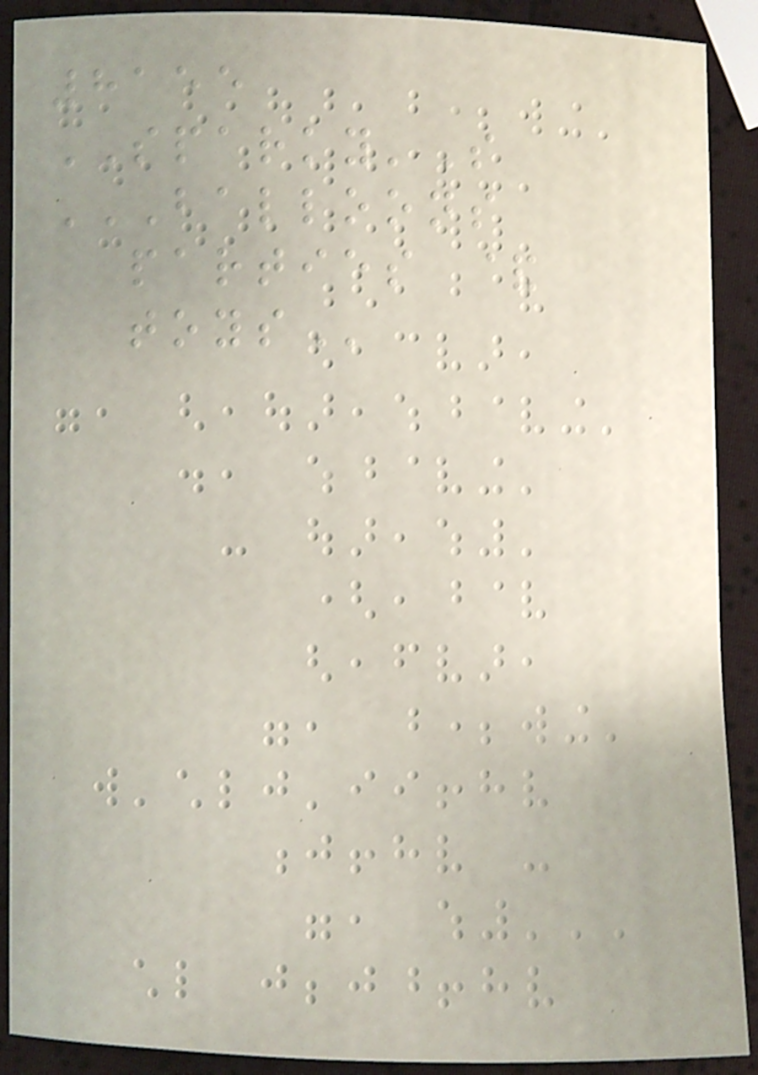8155
SPARKY'S
BALLOONS
PARTIES &
TOYS
